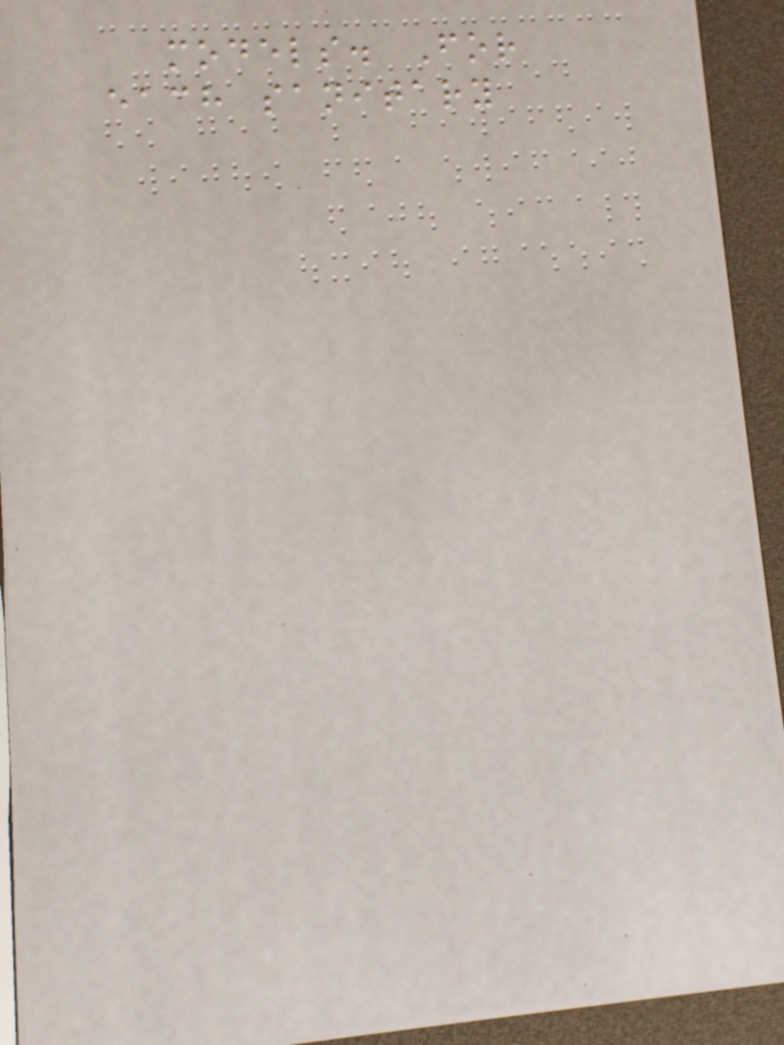models. For
each sanitary
